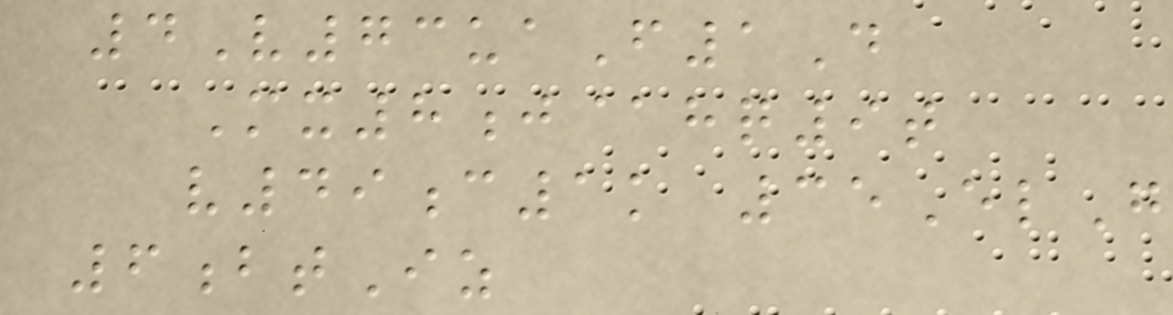4V73uaF1D
Mx8j@hq9t
v49c1k 35ElG
6btIz
